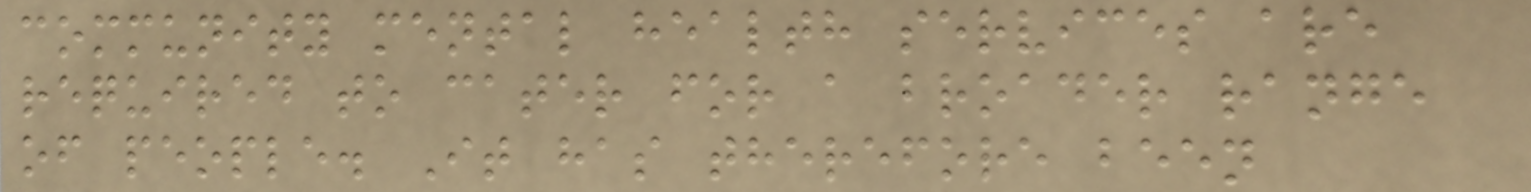community mental health services are
required to cater for a broader range
of people. It has therefore been
